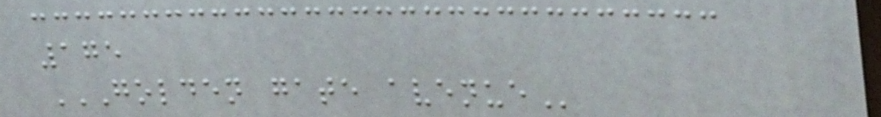175
GOLDEN GATE AVENUE
